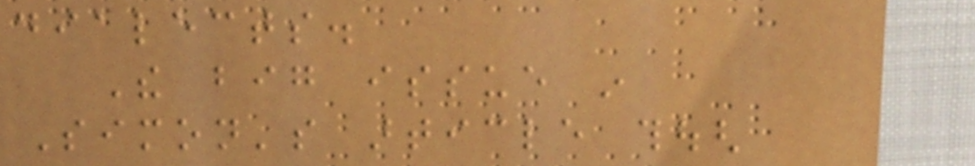dialects.
The big issue in
Simon's article though
